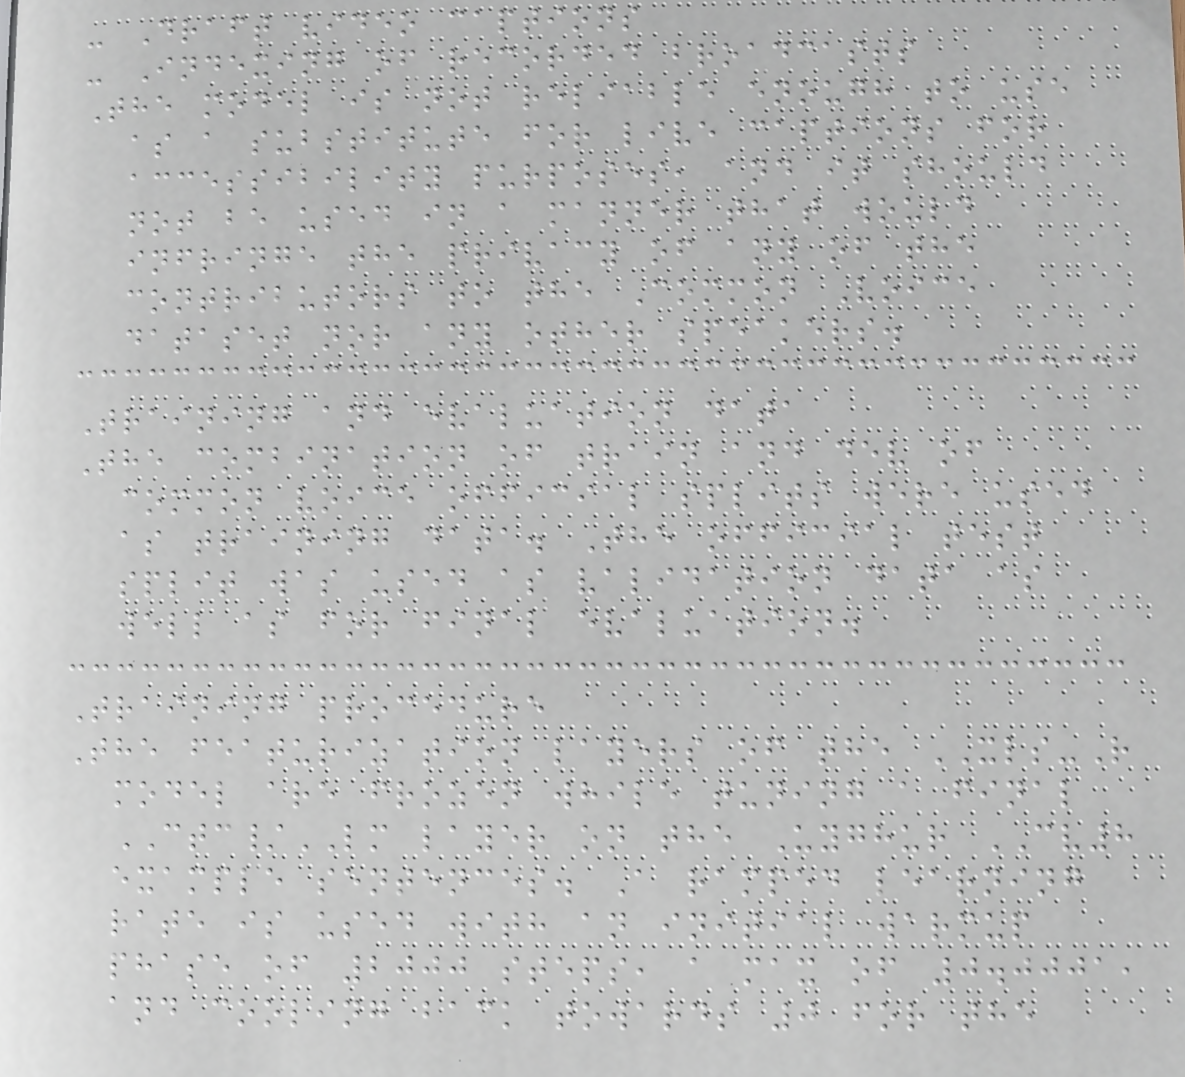- Draft video captions
- Indexing of recorded broadcasts
The model is not reliable enough to use
as a substitute for live captions for
accessibility purposes, and it should
not be used in a manner that would
infringe the privacy of any of the
contributors to the Common Voice
dataset nor any other speakers.
Training and evaluation data
The combination of train and dev of
common voice official splits were used
as training data. The official test
split was used as validation data as
well as for final evaluation.
Training procedure
The featurization layers of the XLS-R
model are frozen while tuning a final
CTC/LM layer on the Uyghur CV8
example sentences. A ramped learning
rate is used with an initial warmup
phase of 2000 steps, a max of 0.0001,
and cooling back towards 0 for the
